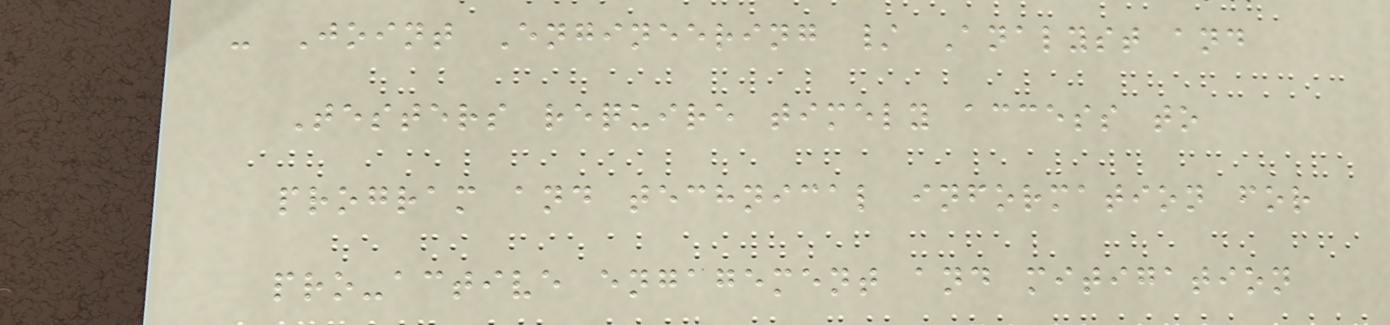- Joint Engineering / Analyst and
Testers require timely access to
program and technical information for
pro-active engagement and mitigation
